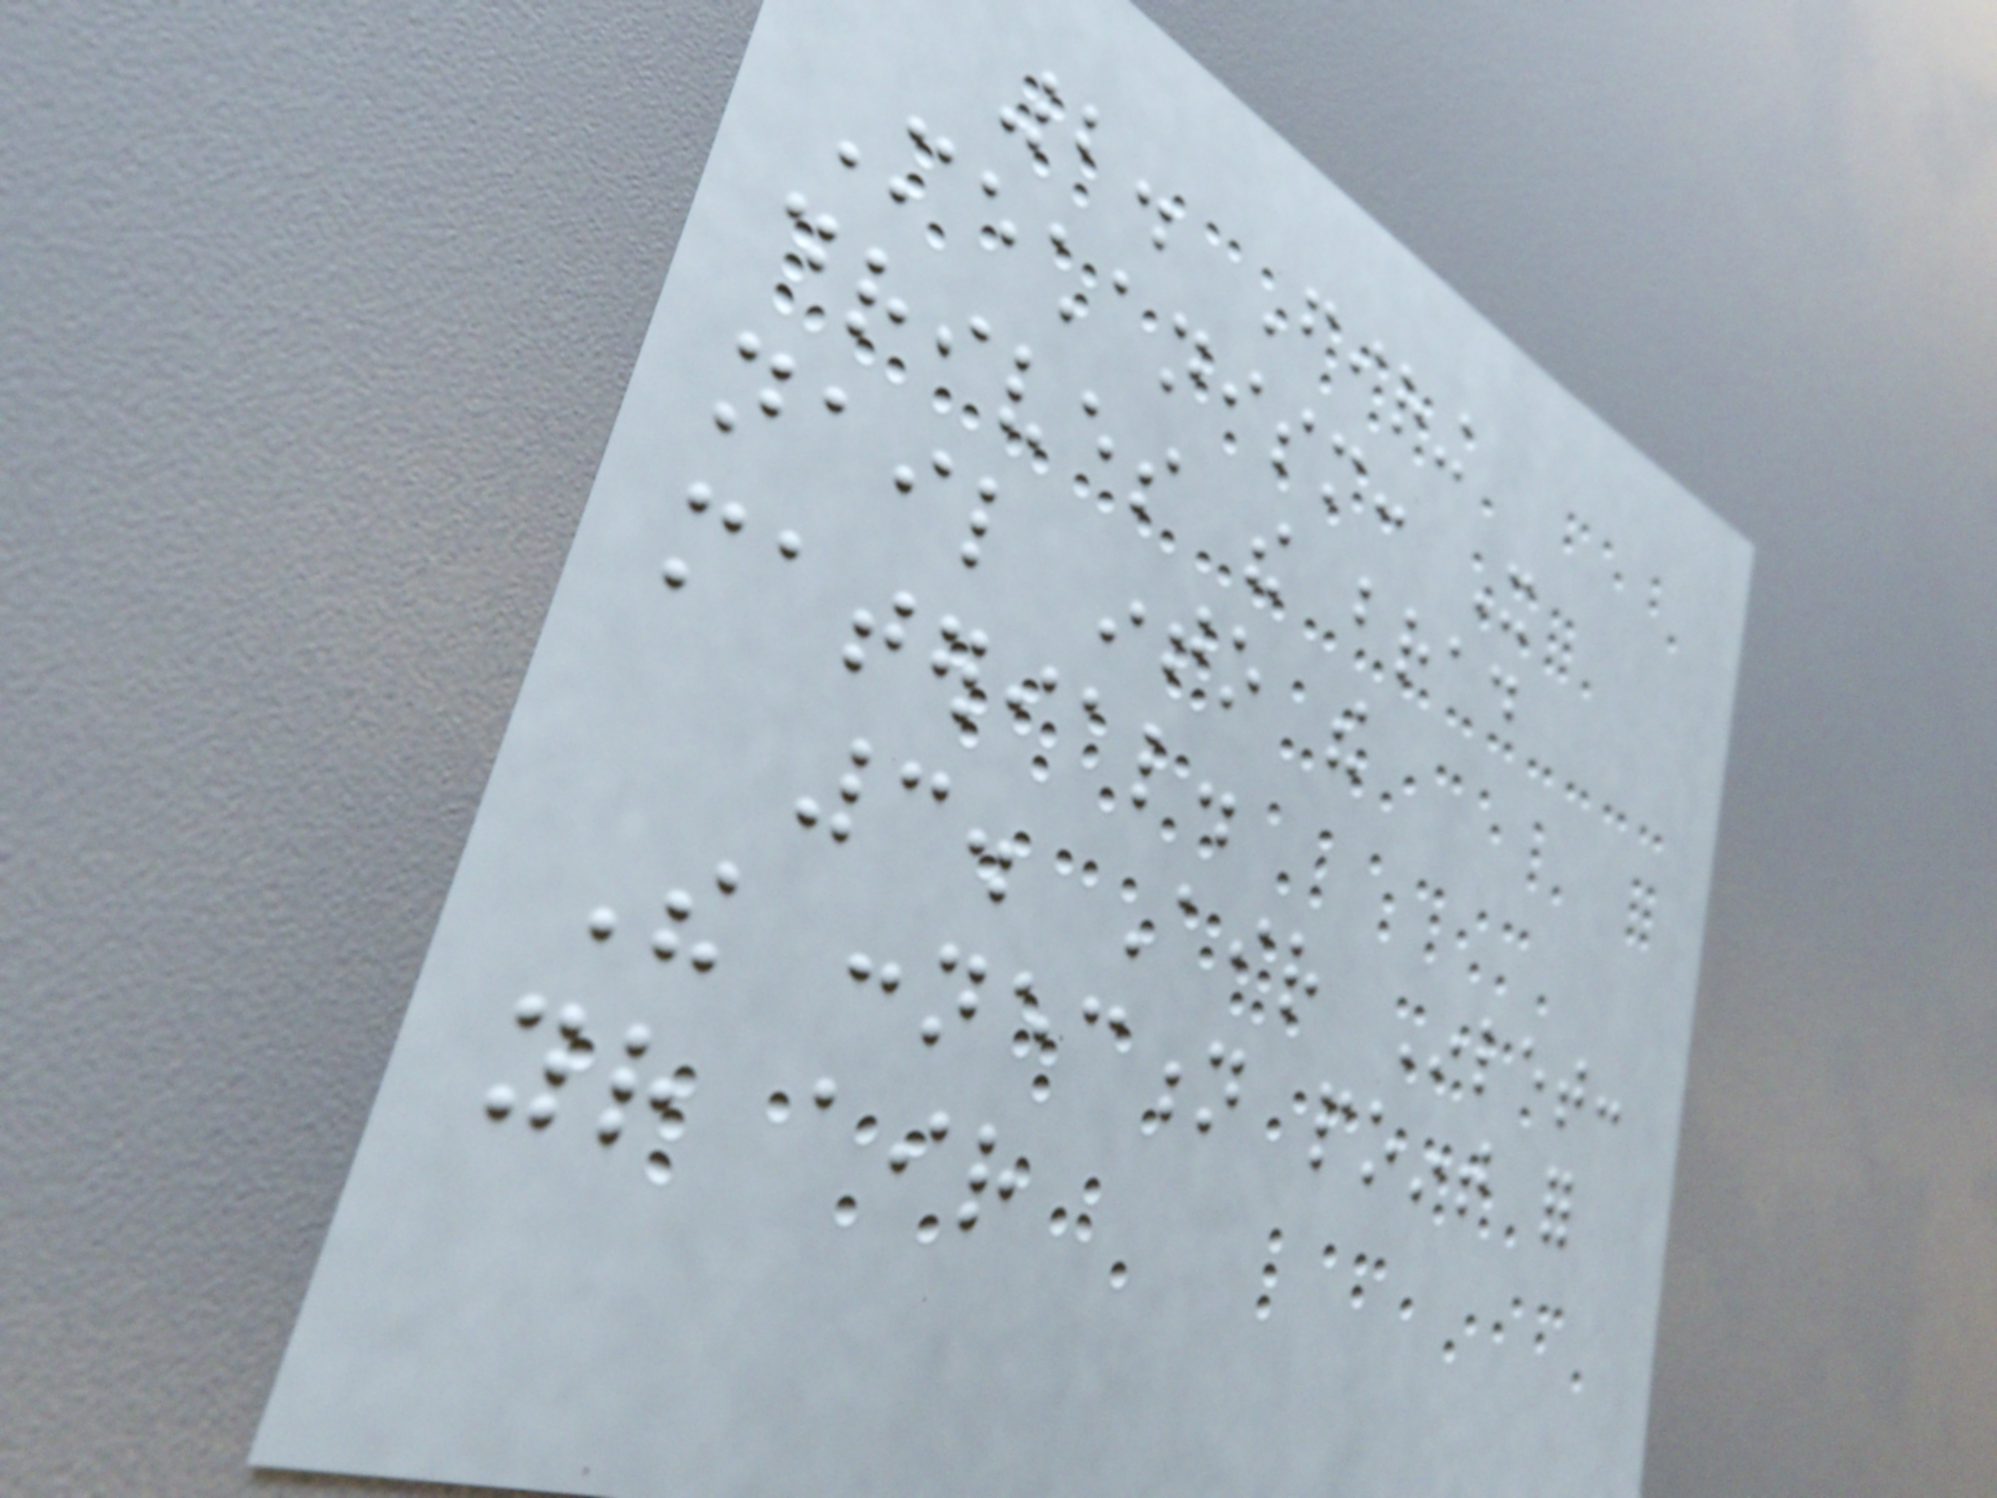2. Firing
Mechanism: It
drives the brad
nail into the
material.
3. Air Inlet:
The connection point for
your air
